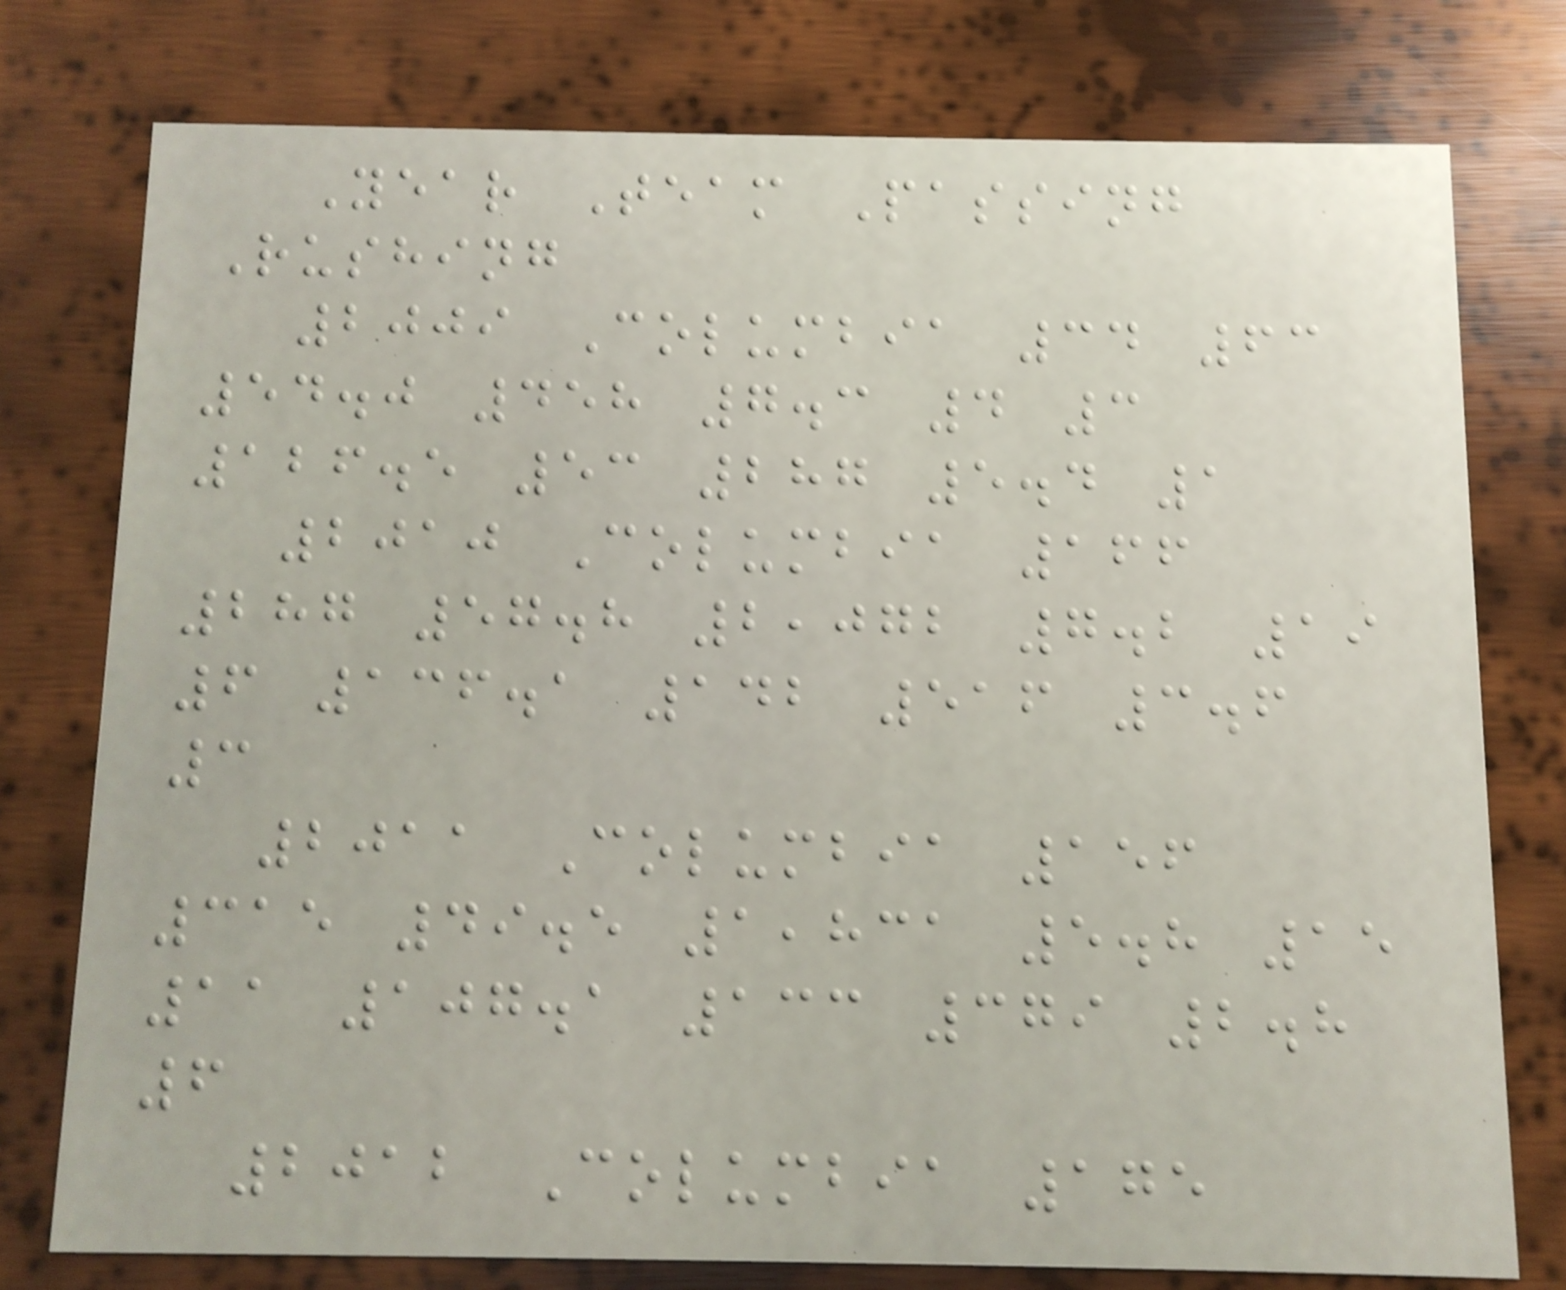Year Team Passing
Rushing
2009 Columbia 34 63
54.0 458 7.3 4 3
126.5 53 287 5.4 1
2010 Columbia 166
287 57.8 2,072 7.2 19
6 136.1 142 516 3.6
3
2011 Columbia 156
315 49.5 1,831 5.8 15
11 107.1 133 379 2.8
6
2012 Columbia 175
